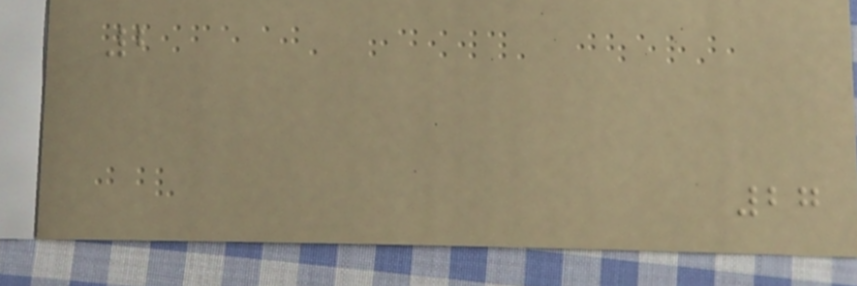2
27
